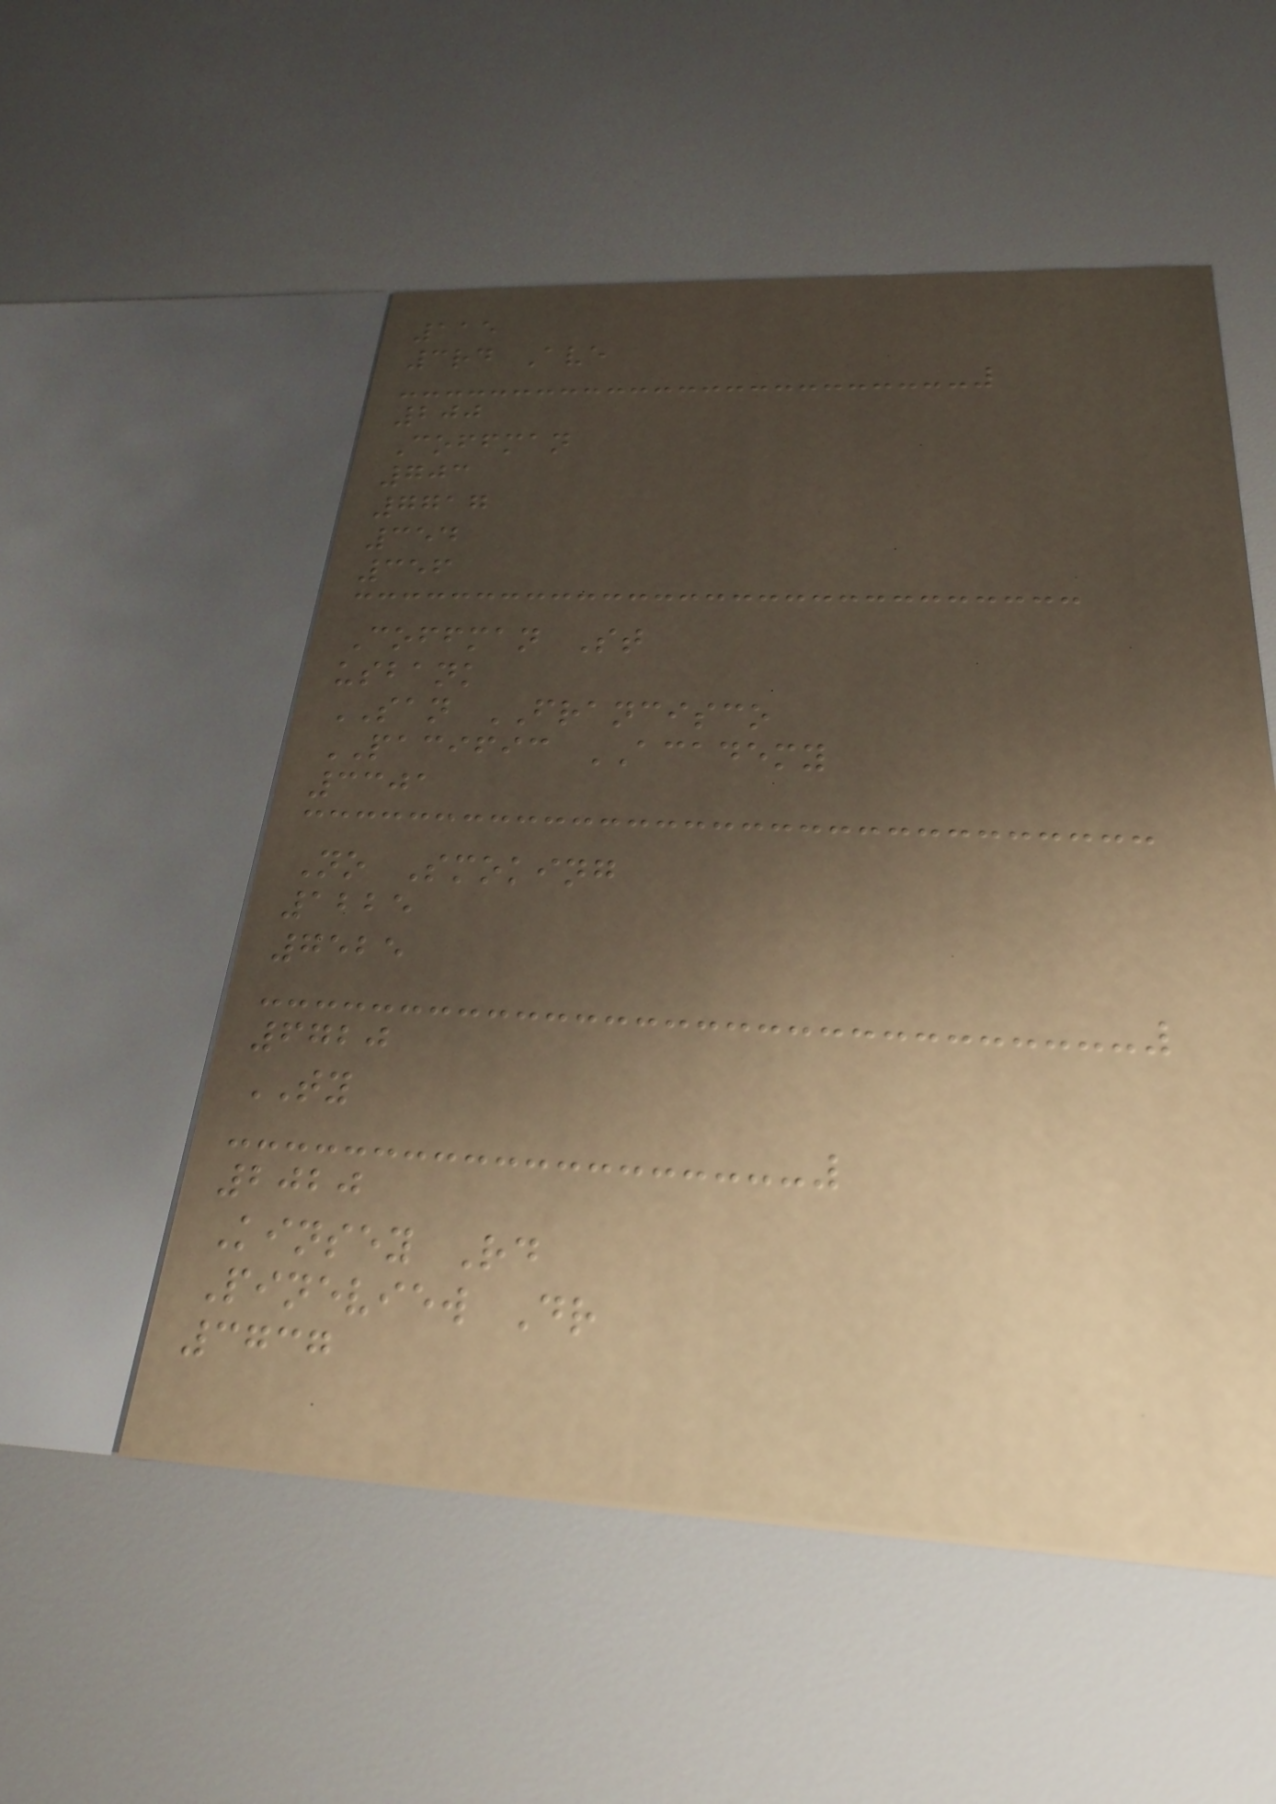115
3rd Ave
200
Coffman
703
7717
354
356
Coffman St
usbank
SAN FRANCISCO
PACIFIC ACADEMY
3301
No Smoking
1225
7525
6720
TY
2020
Kinsey Rd
Pineview Dr
3737
